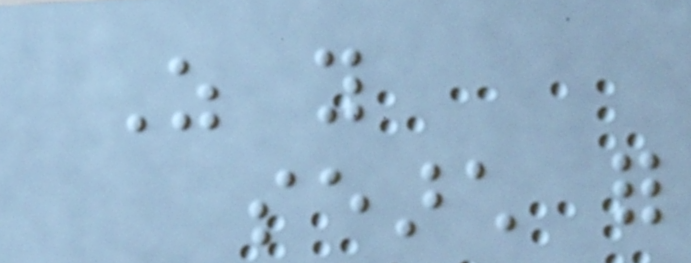As you
search for
